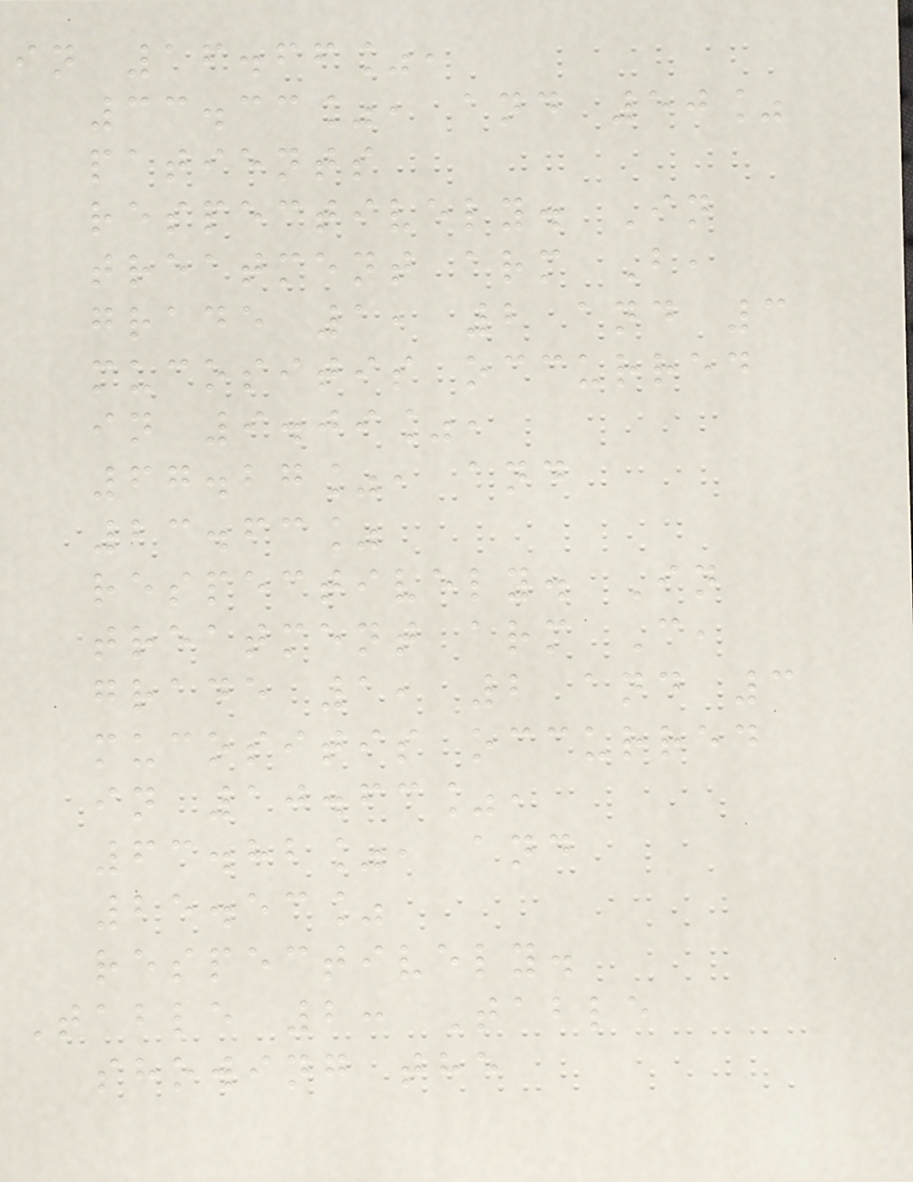in 16.66%,
33.33%, and 50%
patients
respectively. In
treatment arm B,
grade 1, 2 and 3
mucositis occurred
in 9.09%,
67.27%, and
23.63%
respectively. In
treatment arm C,
grade 1, 2 and 3
mucositis occurred
in 10.63%,
63.82%, and
25.53%
respectively.
Table 2: Table
showing the
